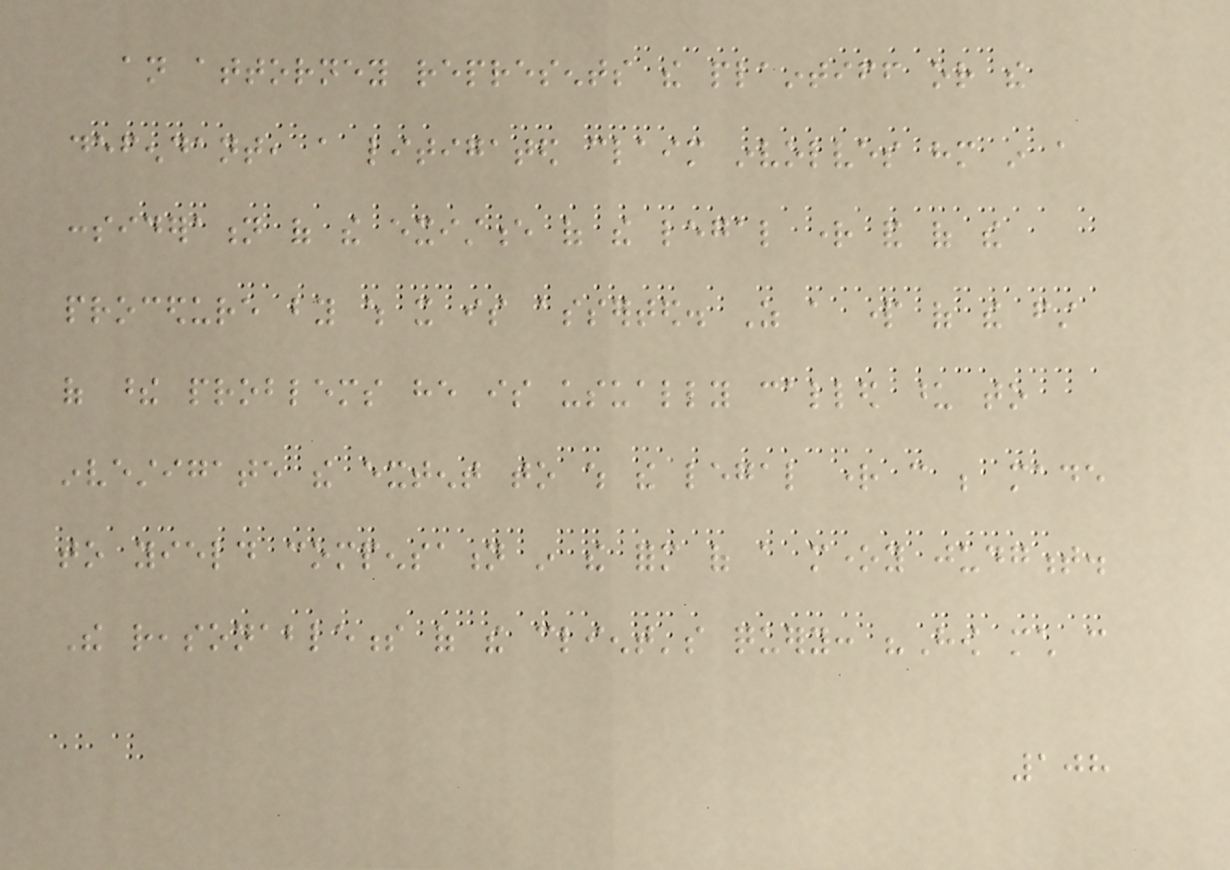an attorney represents the plaintiff or the
defendant, a litigated claim involves him in a
consideration of the existence of the legal right and of the
procedure by which it is asserted. As a part of the first
of these problems he is usually called upon to
investigate the extent to which the legal right can be made
to yield compensation in the form of a money judgment.
The reasonableness of the client's query: "How much can
108
